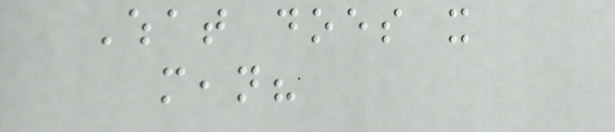What does it
mean?
